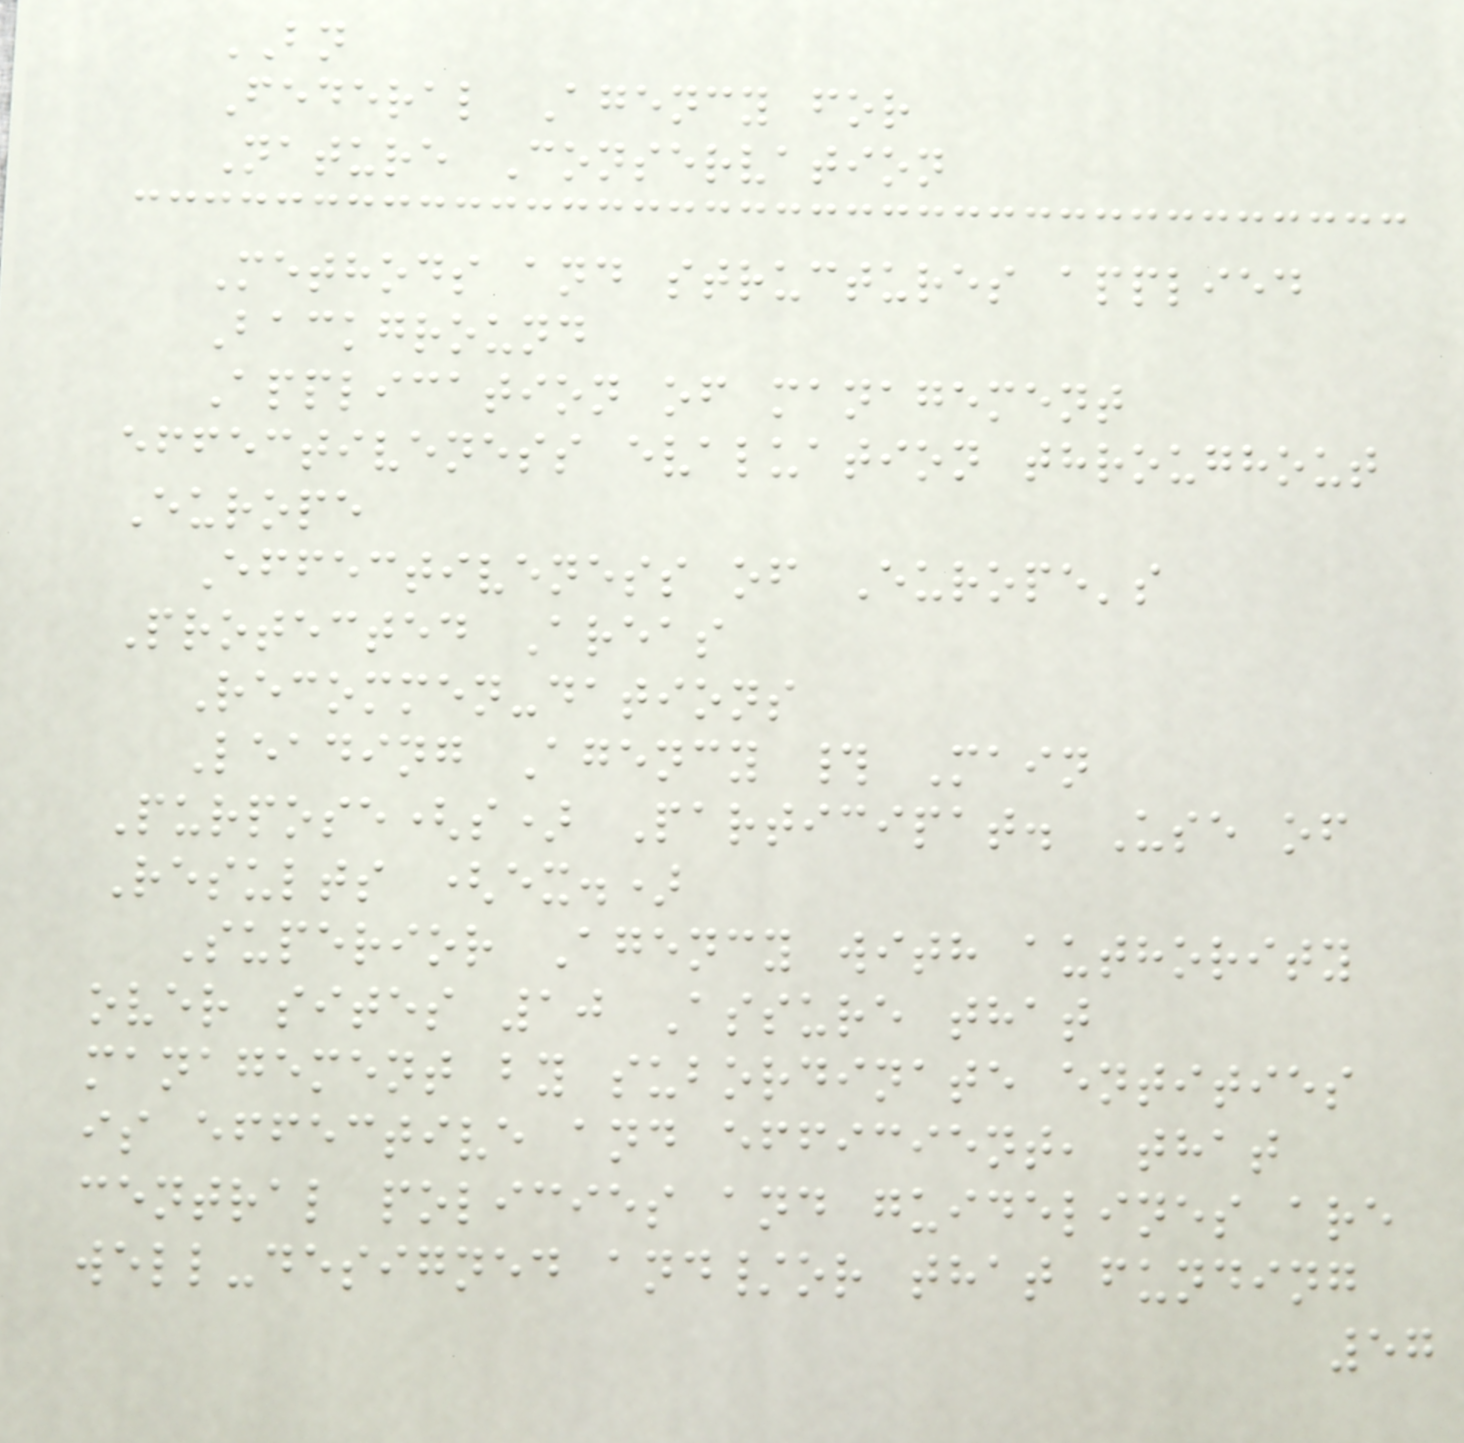BN
Federal Agency for
Nature Conservation
Methods and structures applied
Background
Application of management
effectiveness evaluation throughout
Europe
Effectiveness of Europe's
Protected Areas
Recommen-dations
Leading Agency # Main
Purpose(s) Participat. Use of
Results (ex.)
Superior Agency with authority
over sites 10 Assure that
management by subordinate entities
is effective and efficient, that
central policies and guidelines are
well-designed and/or that funding
57
